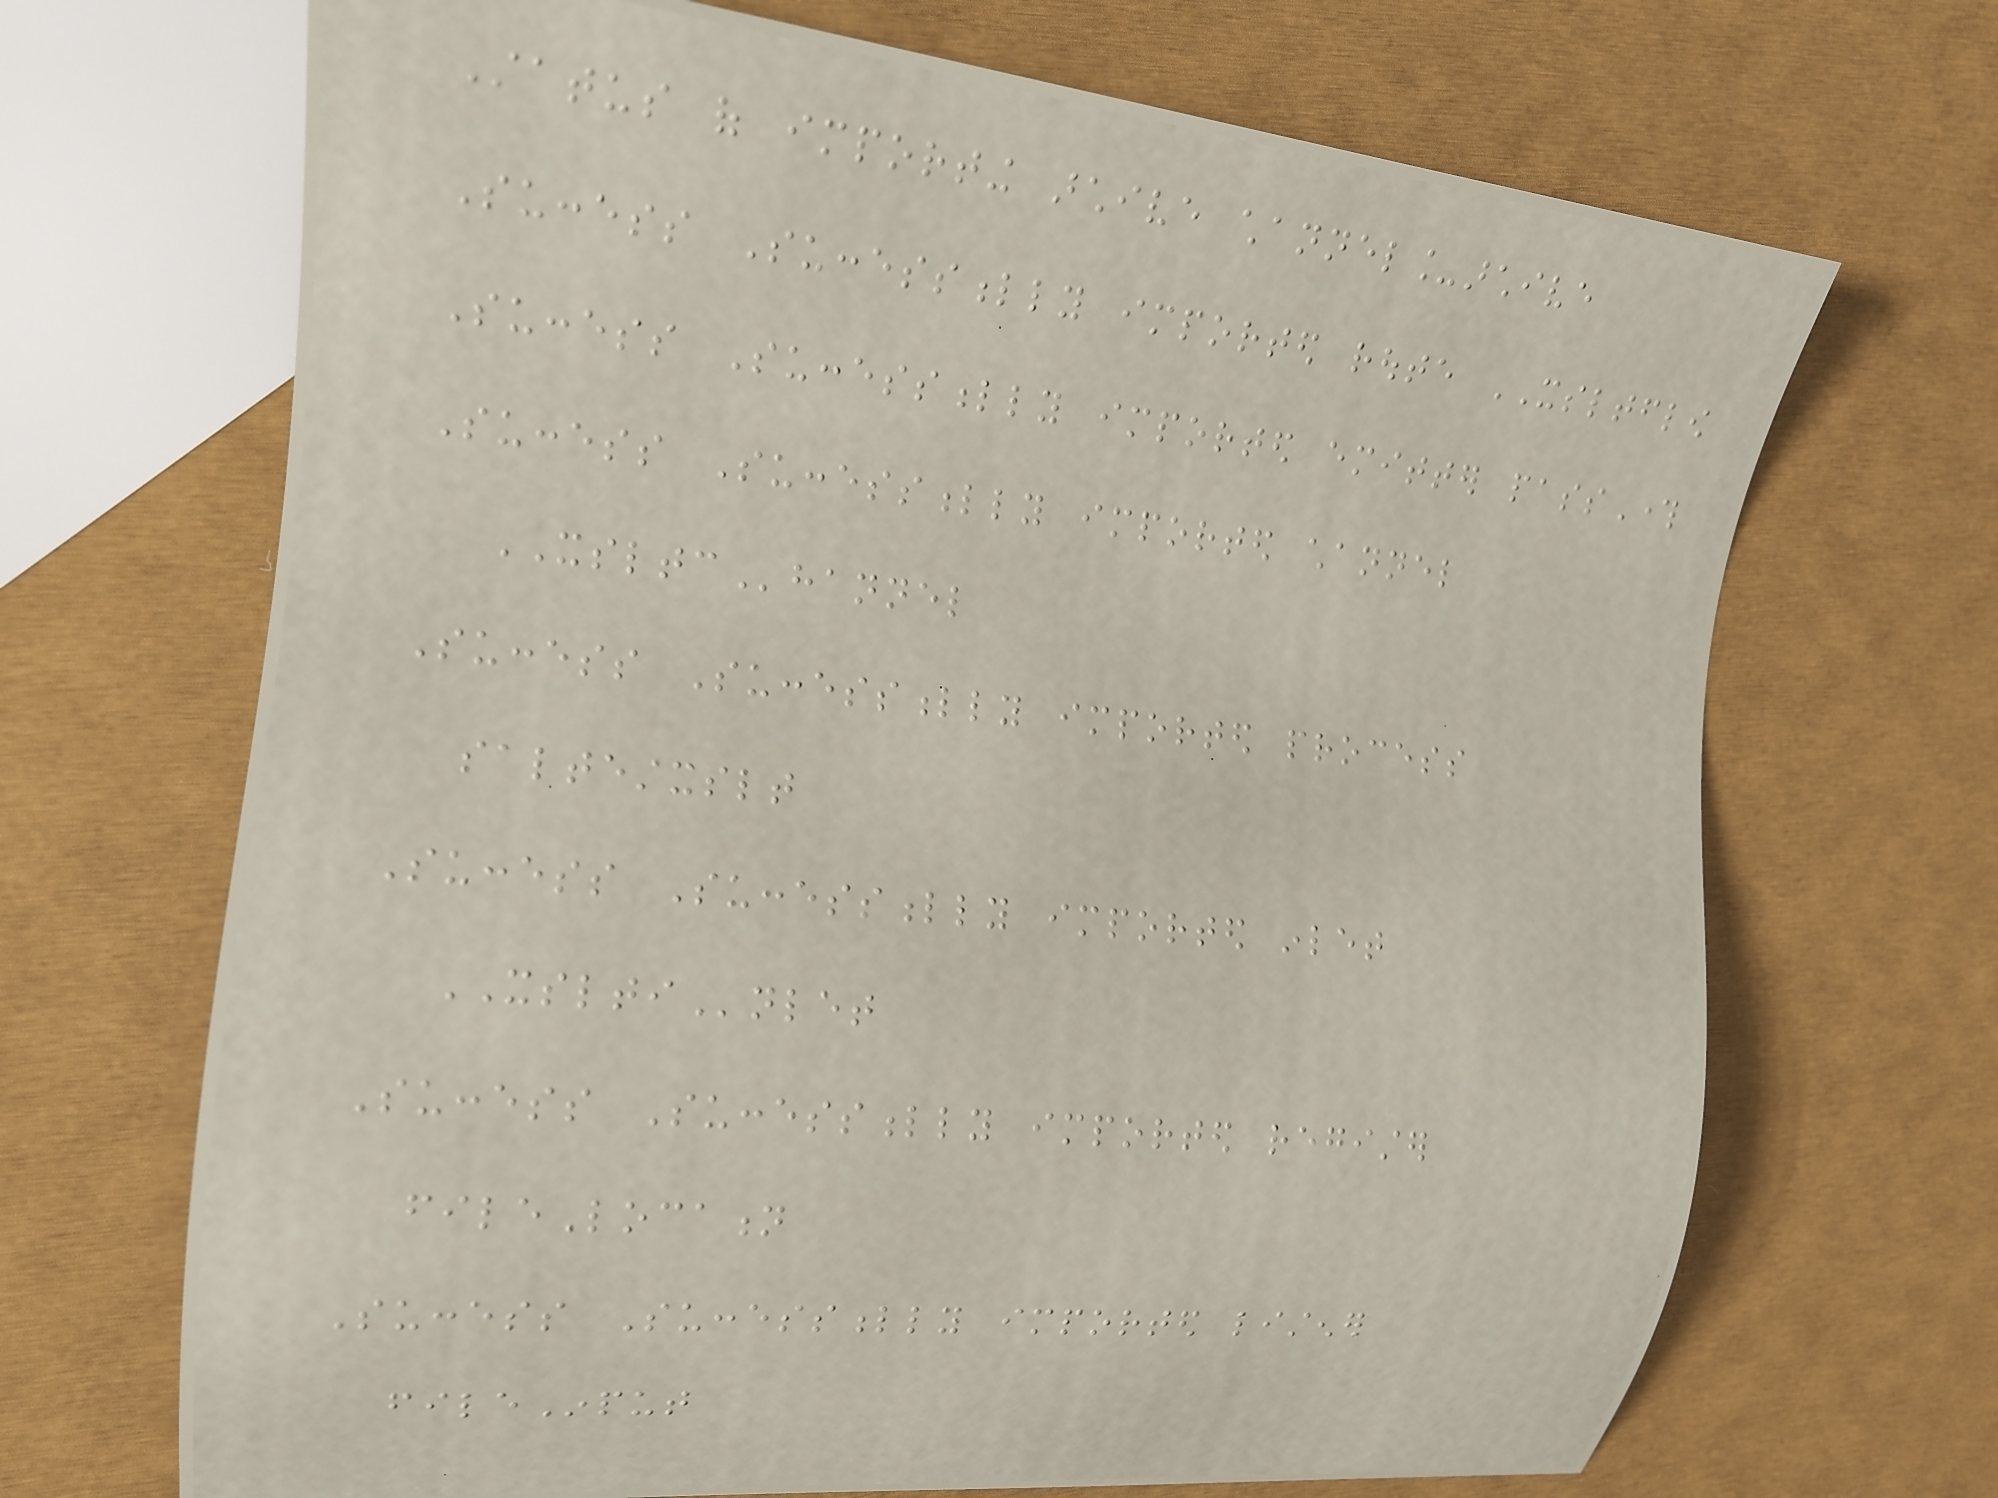Status of importing archive channel_archive
Success Successfully imported route XSLTFLOW
Success Successfully imported emitter passThrough
Success Successfully imported channel
XSLTChannel
Success Successfully imported process
saltestxslt
Success Successfully imported inlet
XSLTInlet
Success Successfully imported register
fileLocation
Success Successfully imported listener
fileInput
